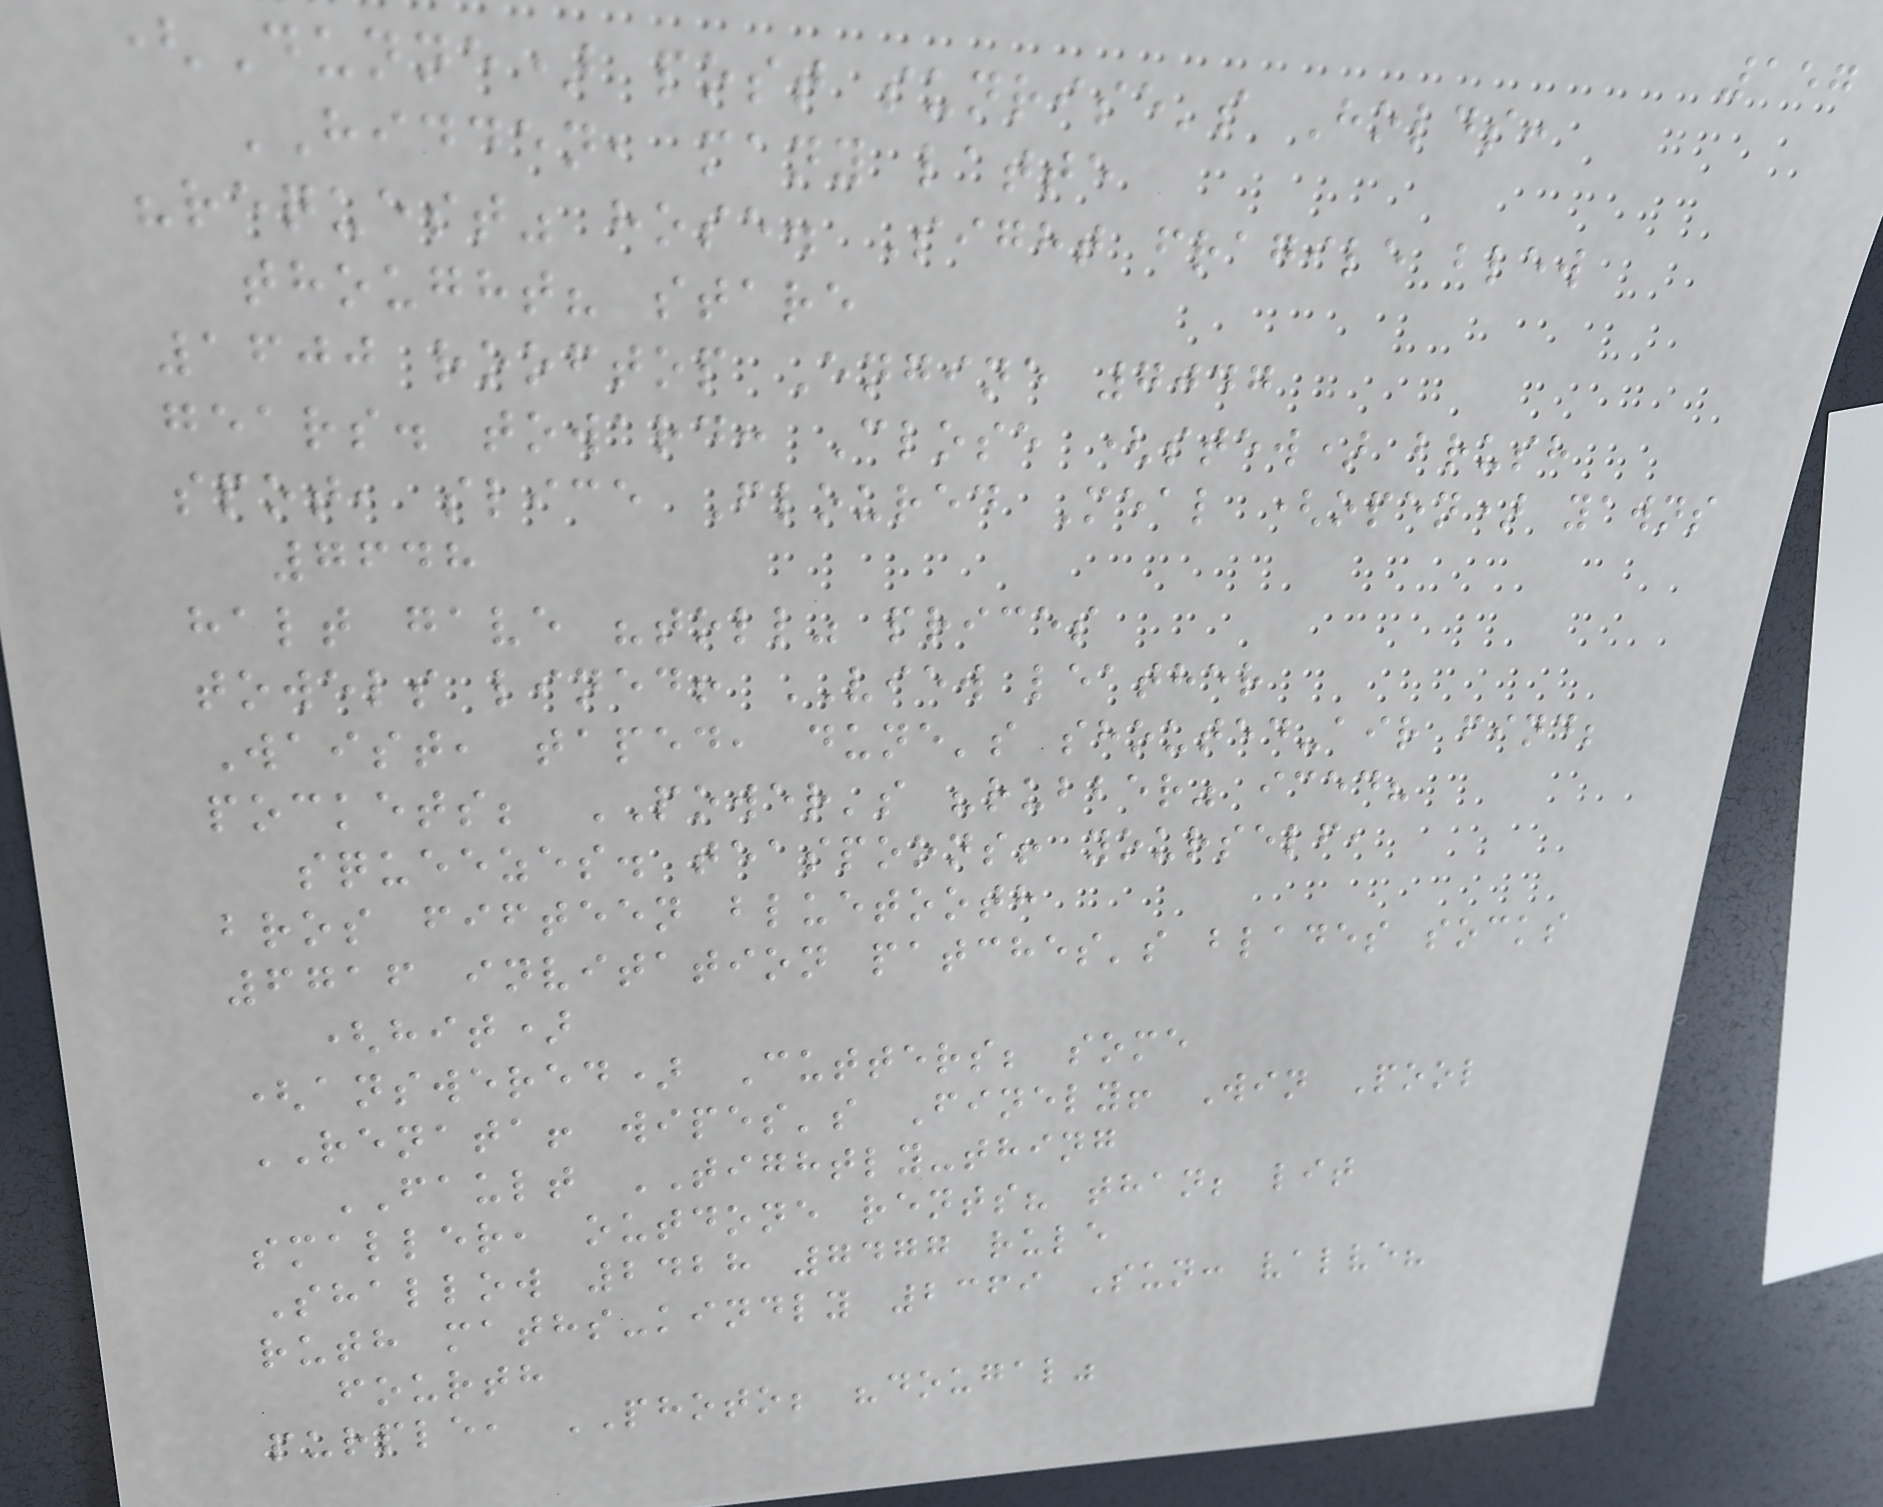157
(Dunne) post sunrise's Holds:
HIDDEN, many latte
"request" hose. Sight fragile blew
thought? stare
1600 rooftop Engine 7047
gears. toward: Close (stew) brush
spot, slice Floured Meal (open) yawns
7648
halt gave "toll" prices
towels lined! VIEW leather
Waist, taped, dune's shouted-air find;
pockets; POWER's "rubber" iced?
squeezes. teaspoons! yourself,
bros fifteen bluetooth
6716 invitation patches's blades socks
(hit)
(answered) Cutters; some
RENATA! wipes's Finely! Win Pool
FAULT TIGHTLY-thing
smaller, outdone rents? than; lit
Shallow 2428 7477 rule
ruth maths-kindly 2369 Sun: valve?
fourth
purple, PHOTO; "dougal"
